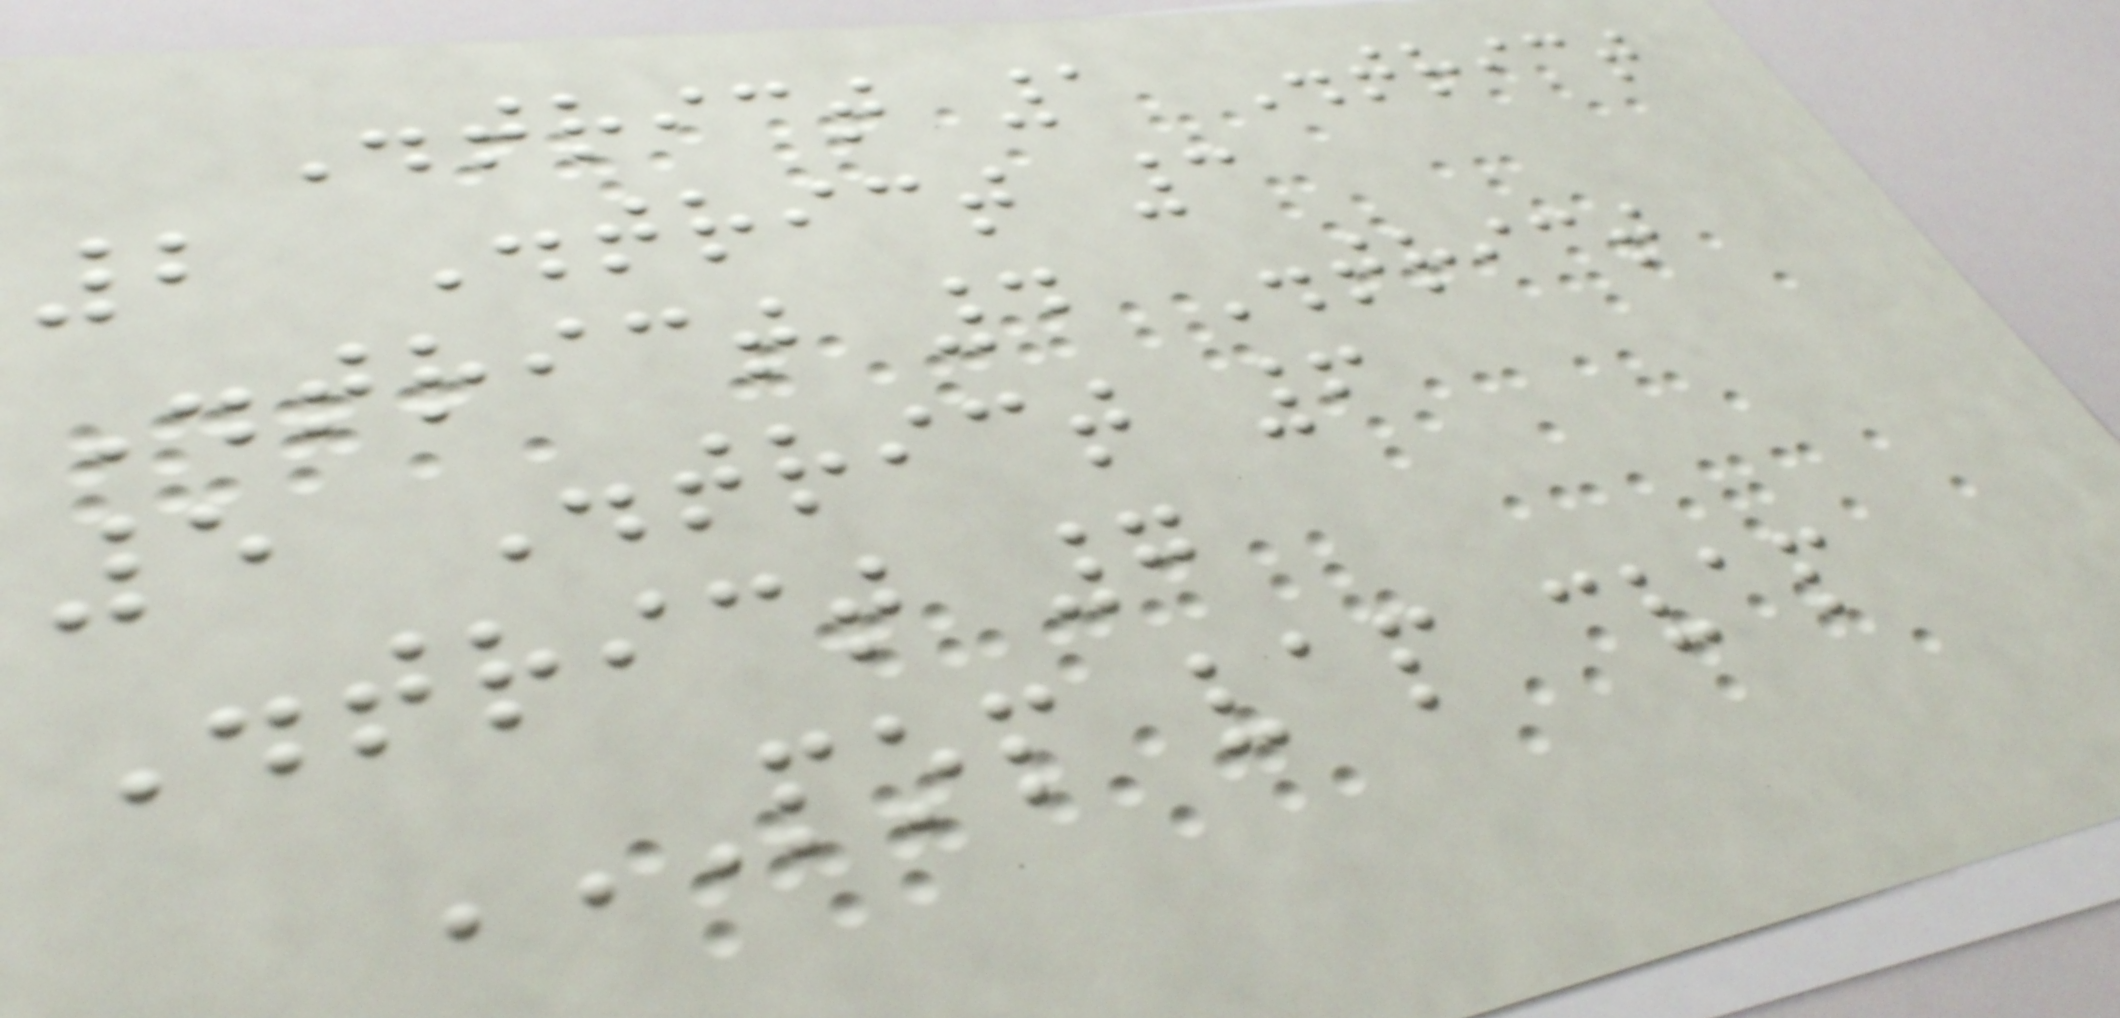District 1 District
2 District 3
District 4 District
5 District 6
District 7
POP VAP CVAP
